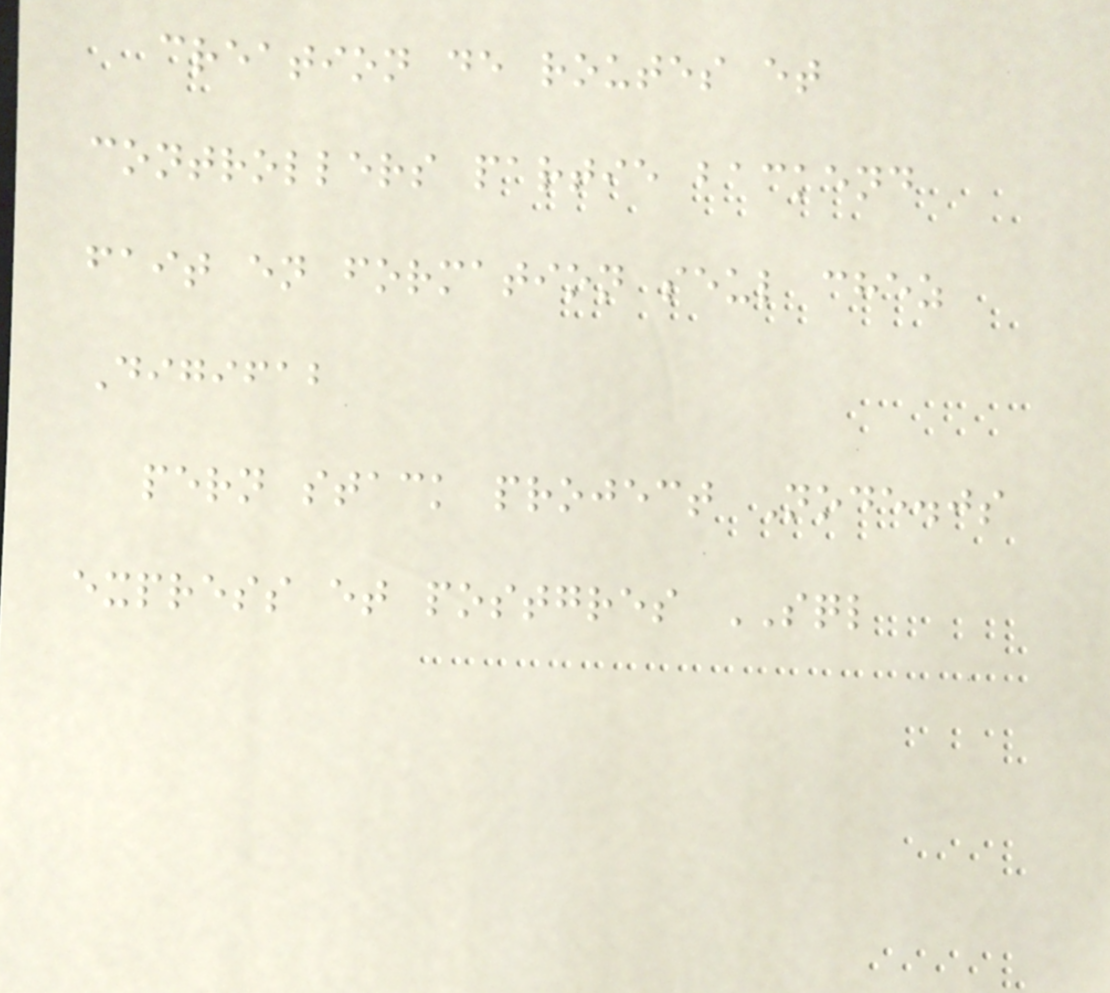creation de routes et
controllers partie backend
fait en formation seul chez
Digifab
pern stack project Node.js
express et postgres SQL
